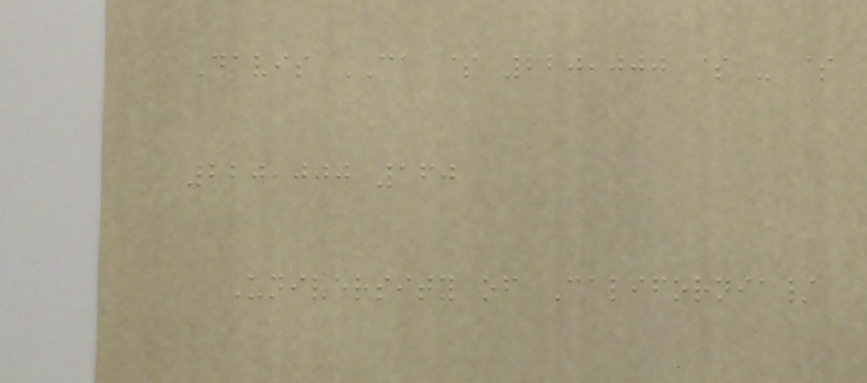Davis CA $ 220,000 $ - $
220,000 160
University of California/
